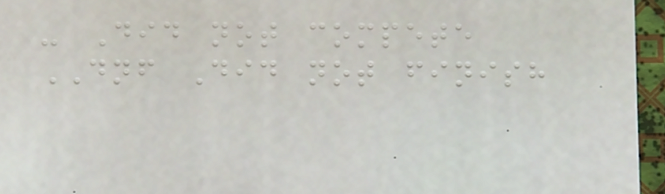- Did not compete
DNF Did not finish
